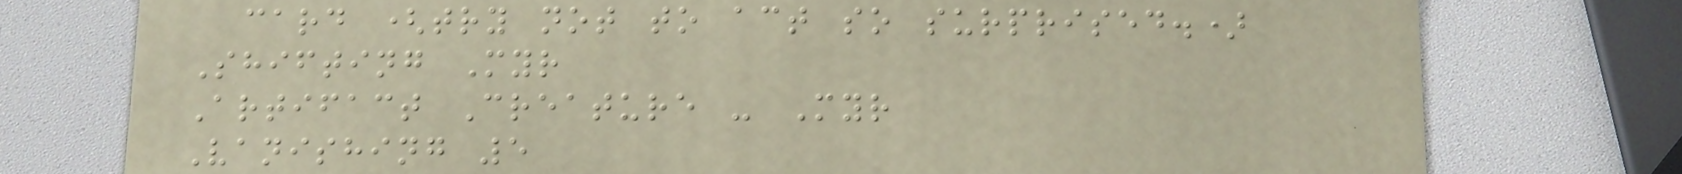card (try not to act so surprised.)
Shifting Myr
Artifact Creature - Myr
Vanishing 5
